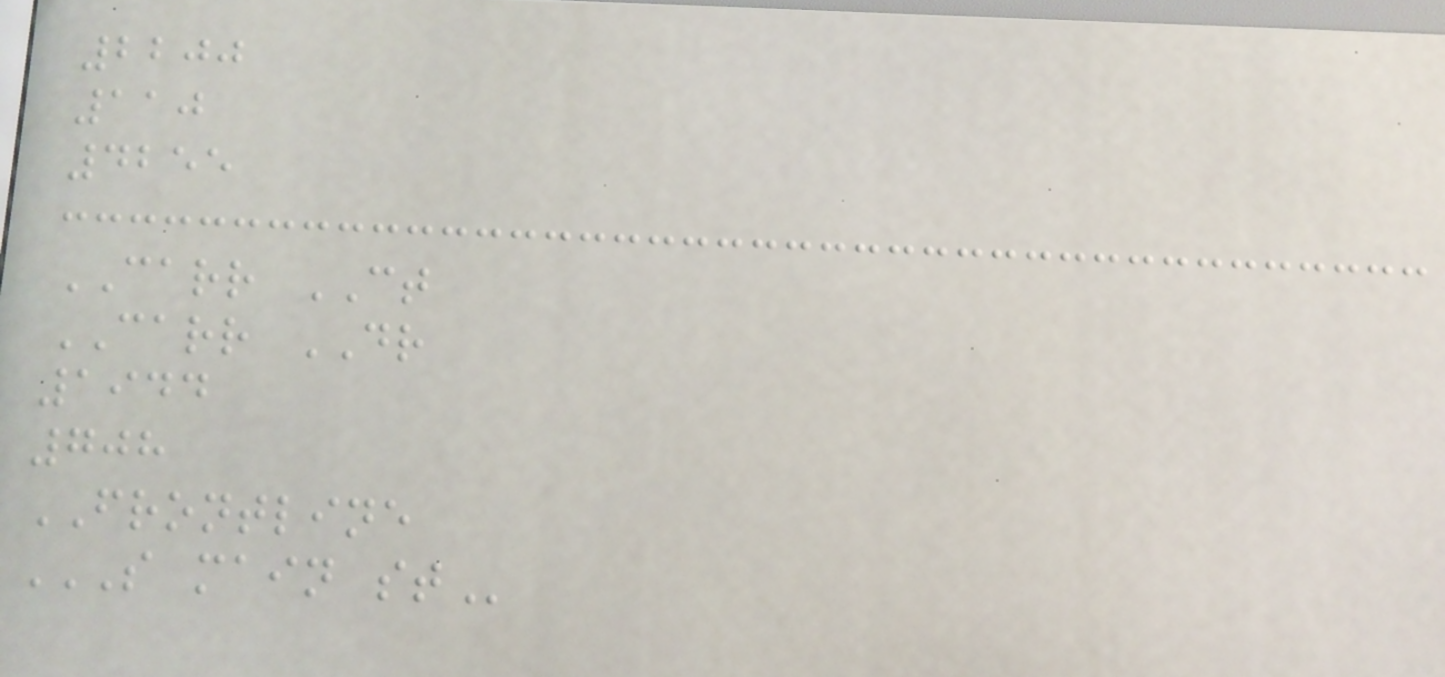2200
110
4255
CARR CT
CARR DR
1944
708
FRONTLINE
S MAIN ST
